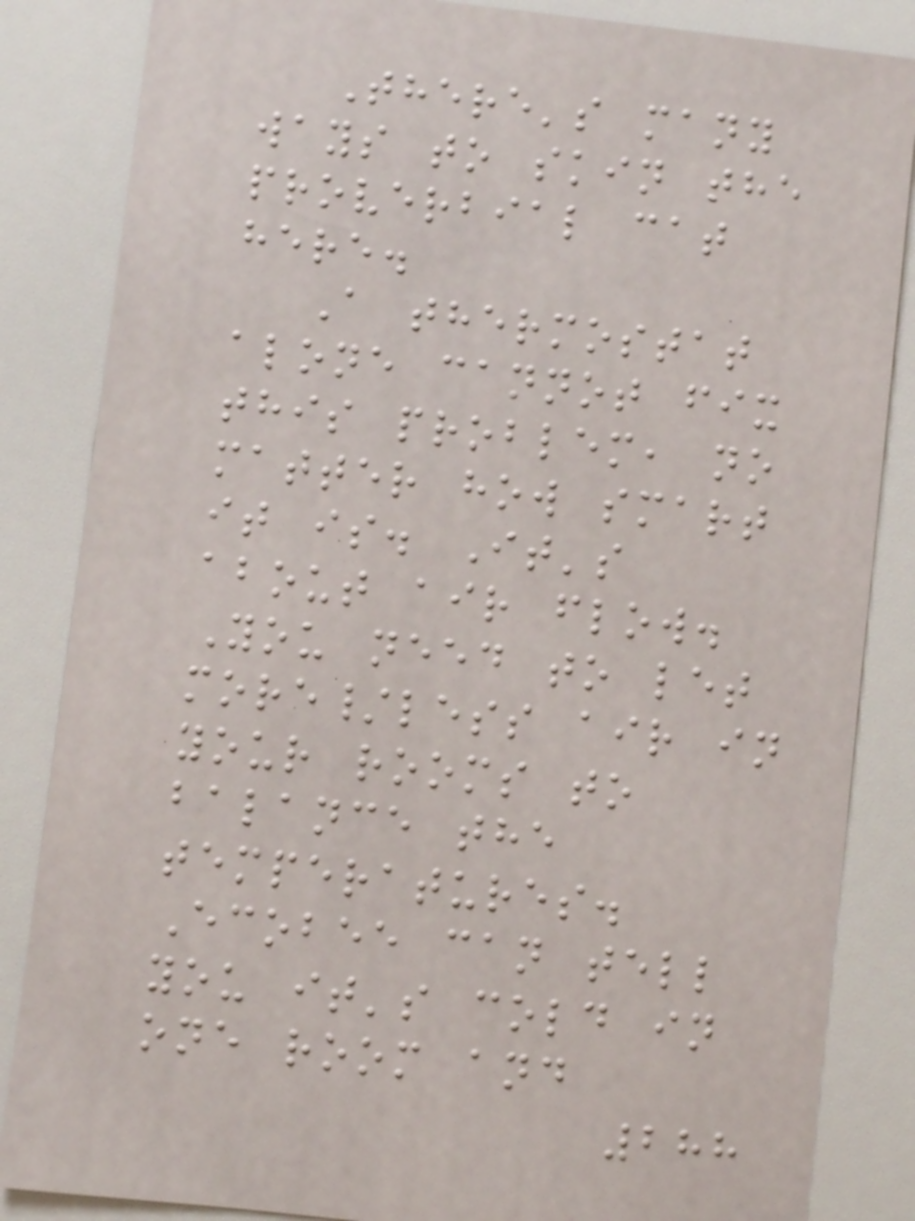There's many
ways to skin the
proverbial cat
here.
A thermostat
alone cannot fix
this problem, no
matter how smart
it is. It's
about air flow.
You need to let
more/less air in
your rooms to
balance the
temperatures.
Ecobee can tell
you it's cold in
one room and
288
